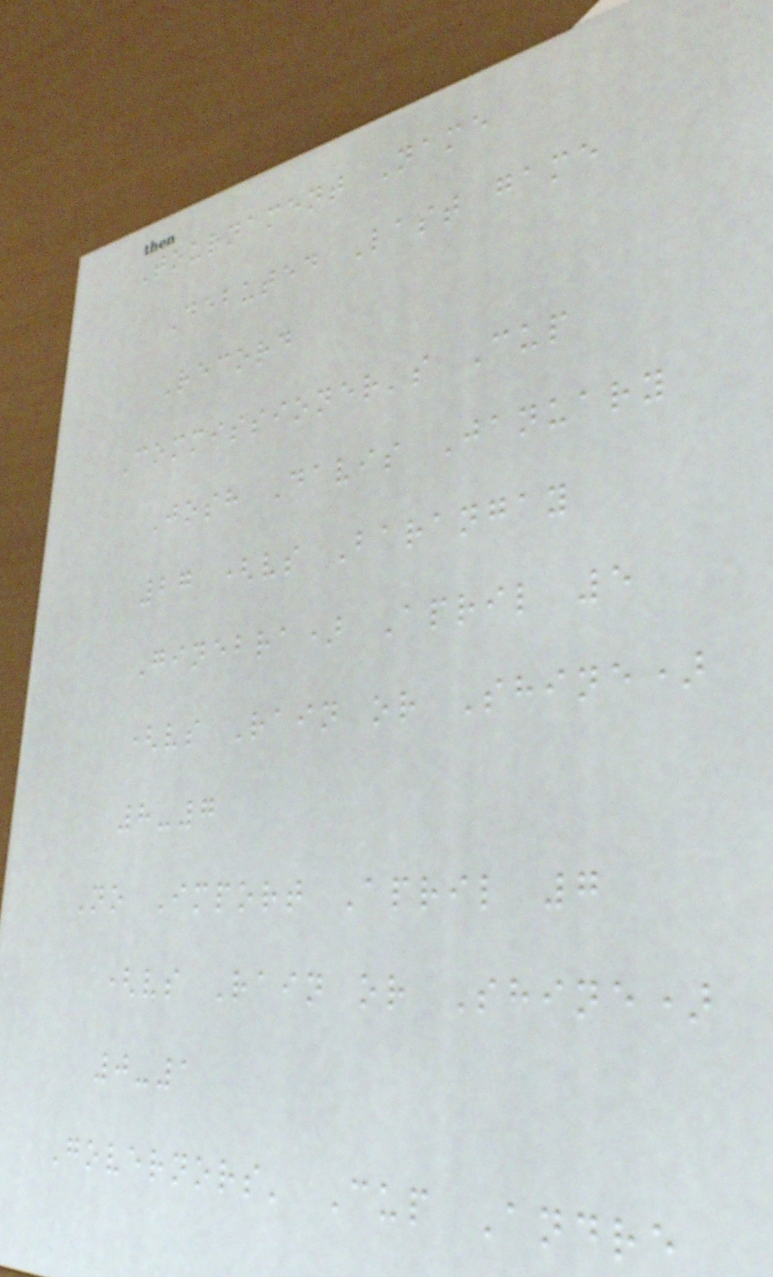Tournament Name
Debuted Last game
Record
Commissioner's Cup
Josh Davis January
27 (vs Barangay
Ginebra) April 5
(vs Rain or Shine)
8-7
No Import April 7
(vs Rain or Shine)
0-1
Governors' Cup Andre
